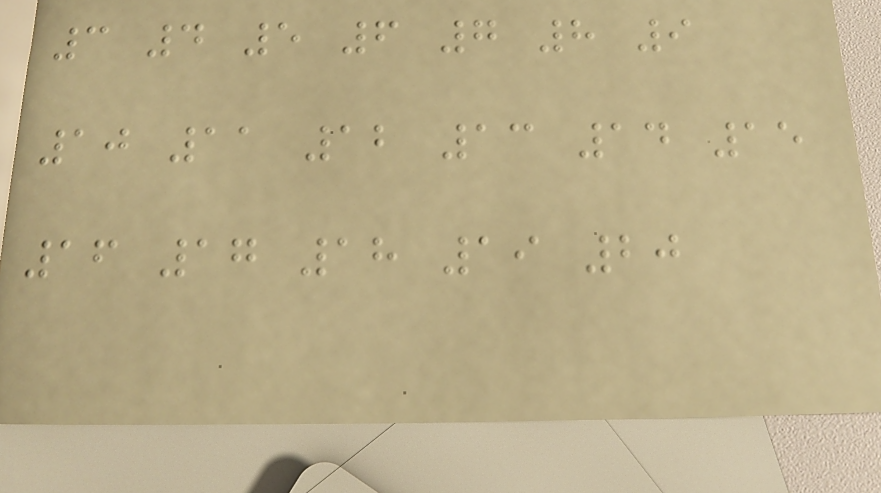3 4 5 6 7 8 9
10 11 12 13 14 15
16 17 18 19 20
